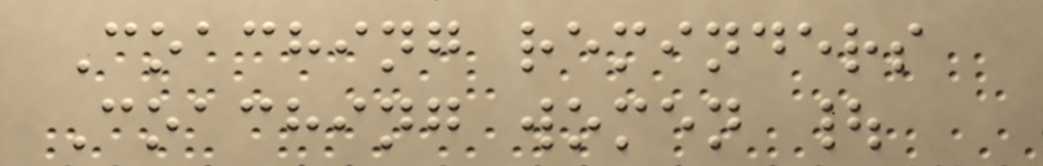Coaching reminders
Coaching women |
